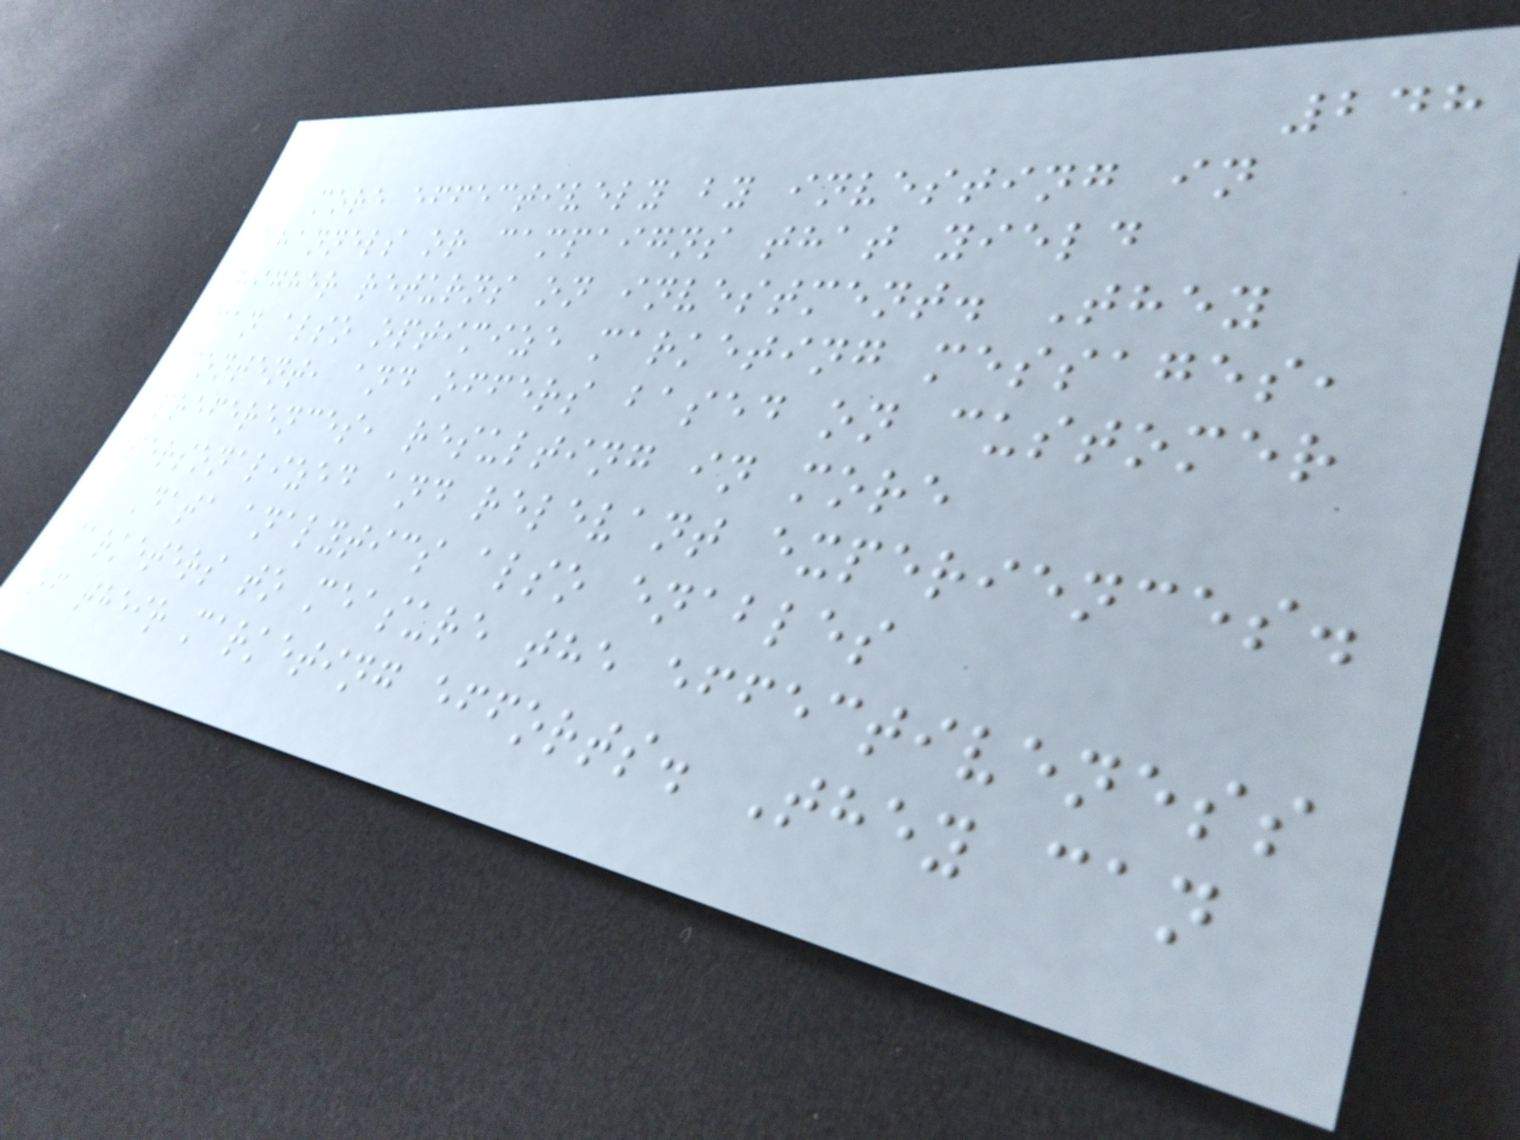248
more effectively by investing in
channels or campaigns that yield
higher returns on investment. They
can also optimize marketing messages,
content, and offers based on customer
preferences, resulting in more
personalized and relevant experiences.
Data analytics also enables
marketers to measure the effectiveness
of their marketing efforts. They can
